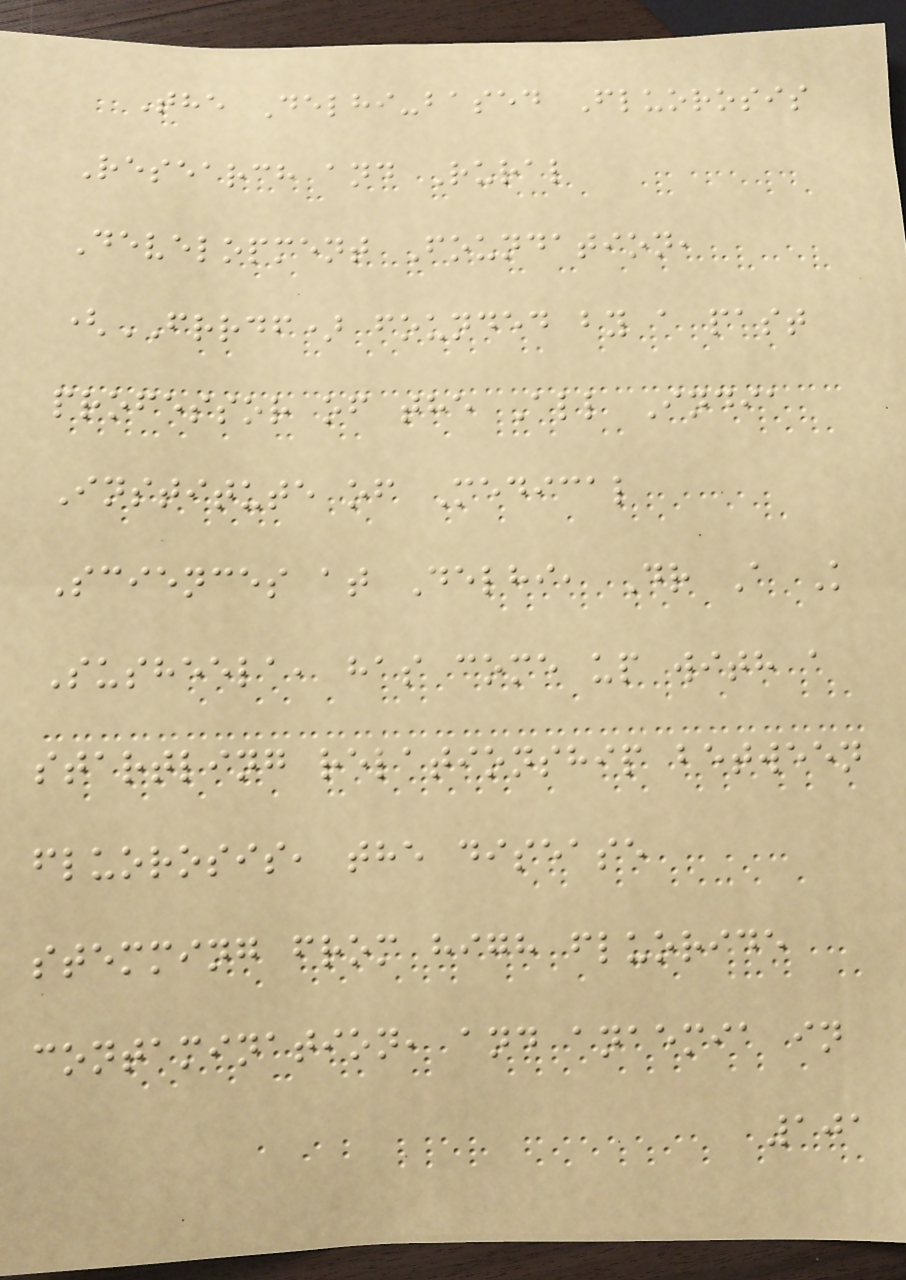The Delhi-based Fluorosis
Research and Rural
Development Foundation,
(FRRDF) founded by a past
professor of the All India
Institute of Medical
Sciences at Delhi, Dr A K
Susheela, has come up with a
startling relationship between
fluorosis, the disease
stemming from high fluoride
contamination, and anaemia in
101
